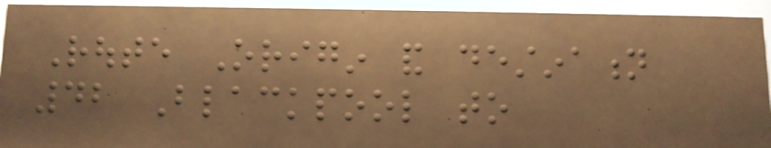Route Origin and destination
42 Blackpool to
